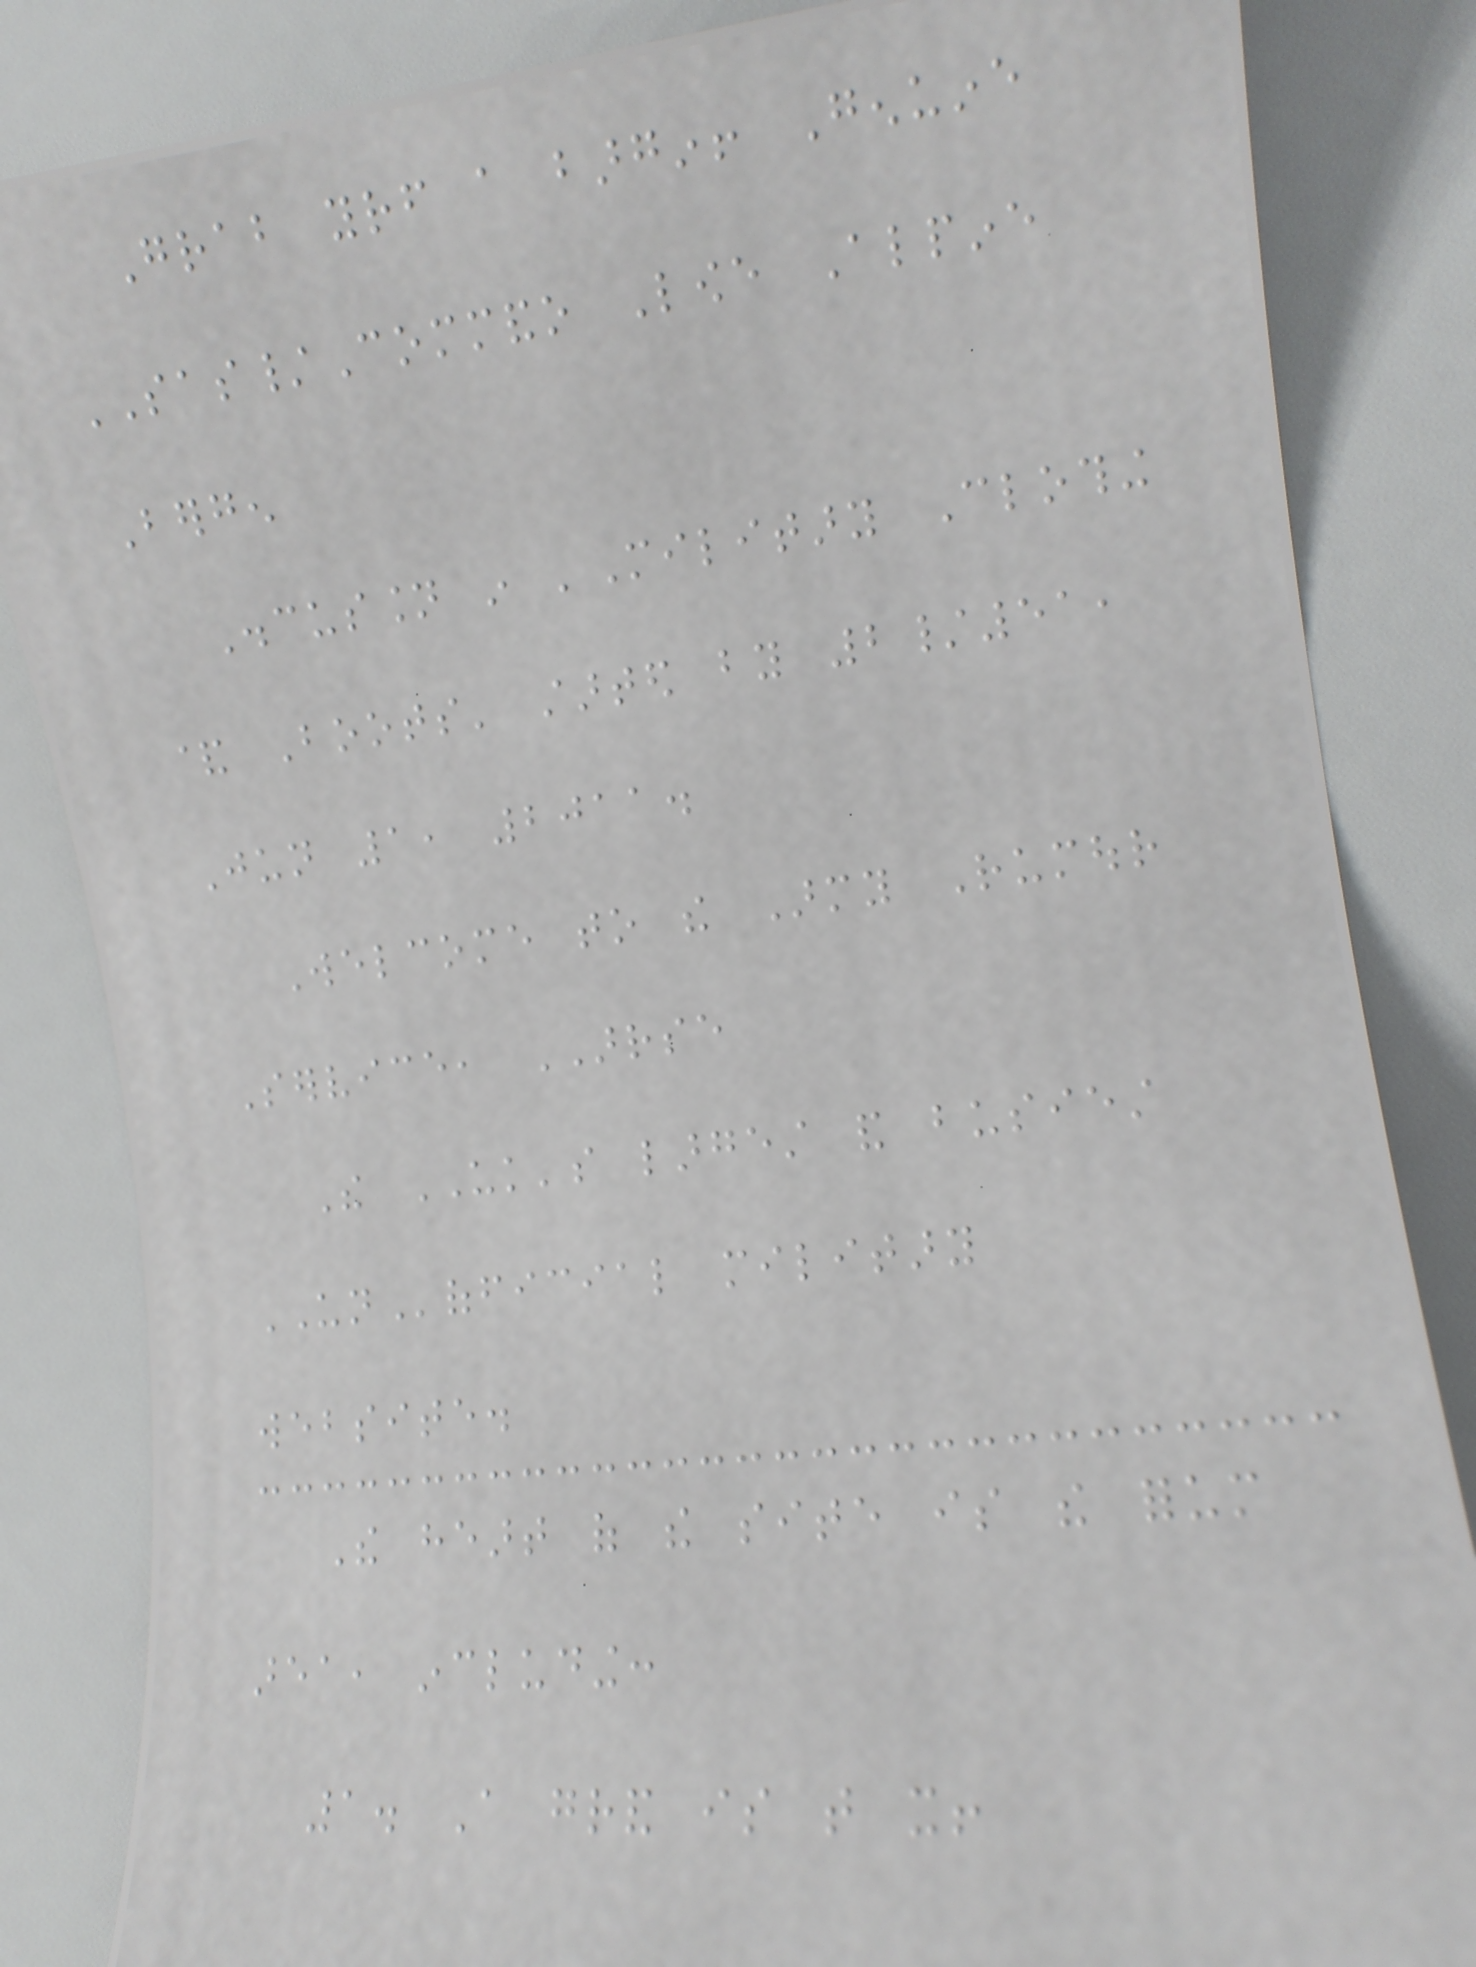Grab yourself a bargin! Genuine
SAS/Commando Lowe Alpine
Bergen
Discussion in 'Military Clothing
& Boots' started by 2/51,
Jun 1, 2011.
Welcome to the Army Rumour
Service, ARRSE
The UK's largest and busiest
UNofficial military
website.
The heart of the site is the forum
area, including:
1. A grand is that it!
